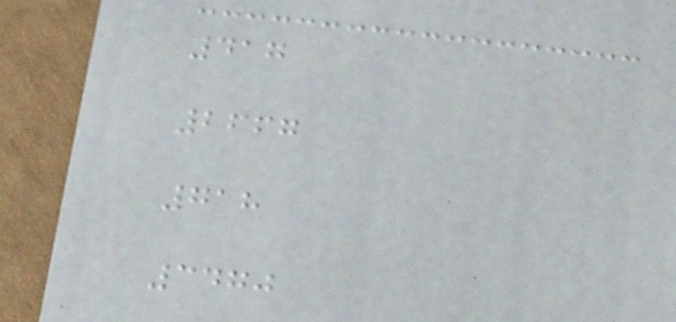417
2667
718
3470
